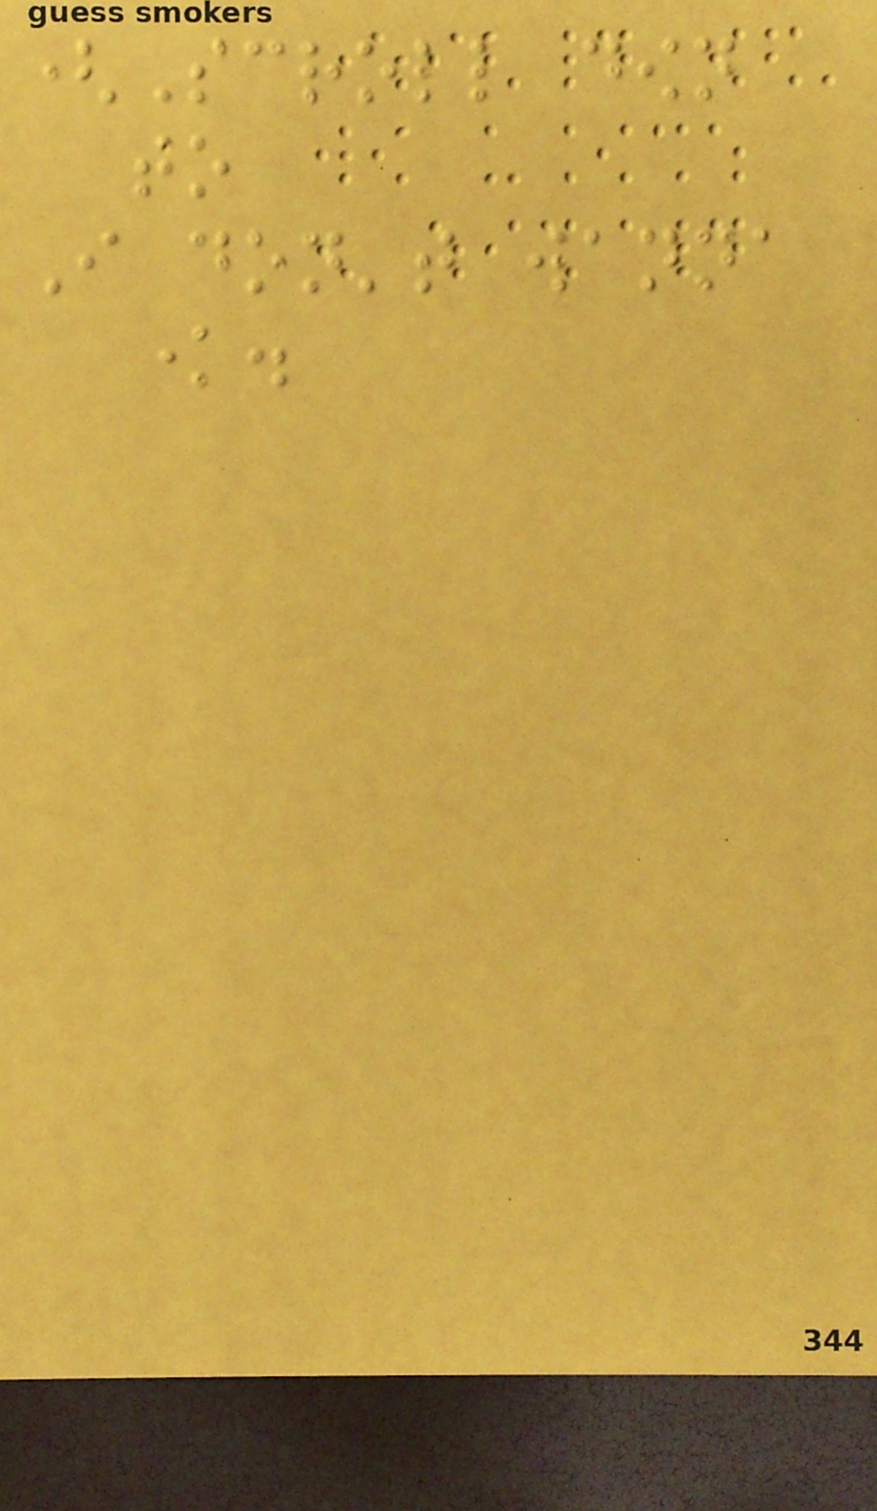(Scroll down
to
I don't wanna
know.
